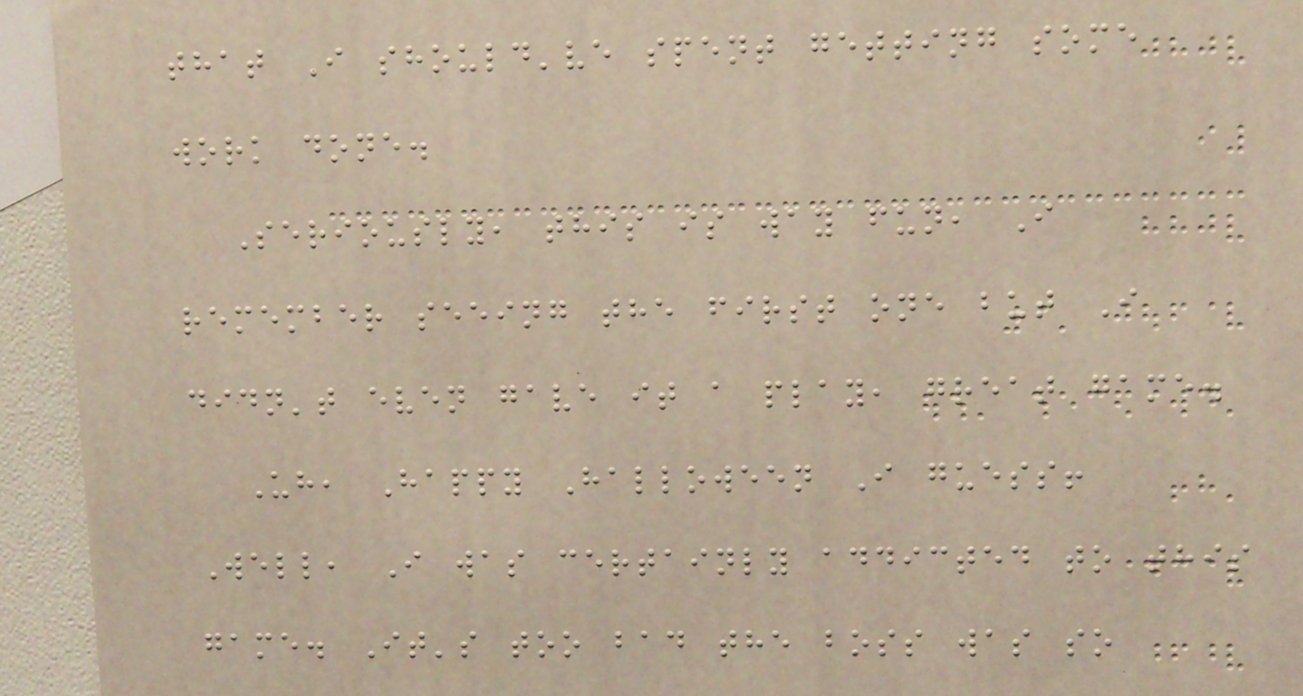that I should've spent getting some
work done.
Seriously, this is way fun, I
remember seeing the first one but I
didn't even gave it a play, great game.
Uh, Happy Halloween I guess!
Well, I was certainly addicted to this
game. It's too bad the boss was so
